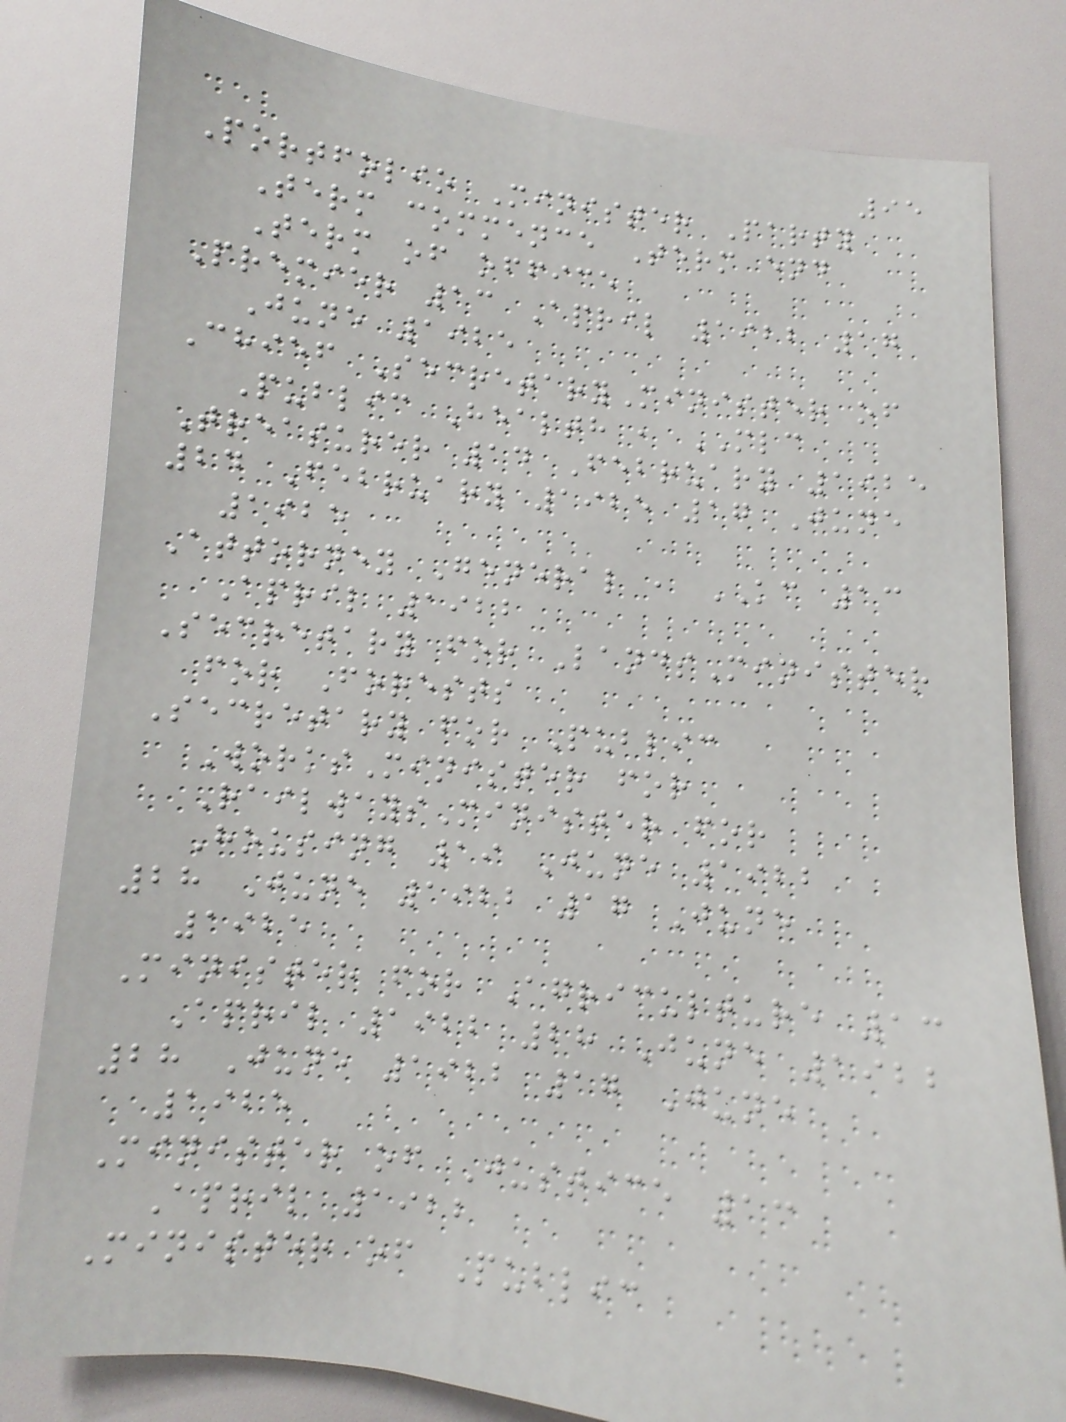95
Portfolio Minister Party
Term commence Term end
Term of office
Premier 13 April 1922 17
June 1925
Chief SecretaryMinister of
Public Health , MLC
Treasurer 14 February 1925
24 February 1925 17 June
1925
Attorney General , KC 13
April 1922
Secretary for LandsMinister
for Forests
Secretary for Public
WorksMinister for
RailwaysMinister for
Housing 19 June 1922
28 June 1922 17 June
1925
Minister for Agriculture 13
April 1922 28 June 1922
28 June 1922 17 June
1925
Minister of Justice 13
April 1922
Minister of Public
